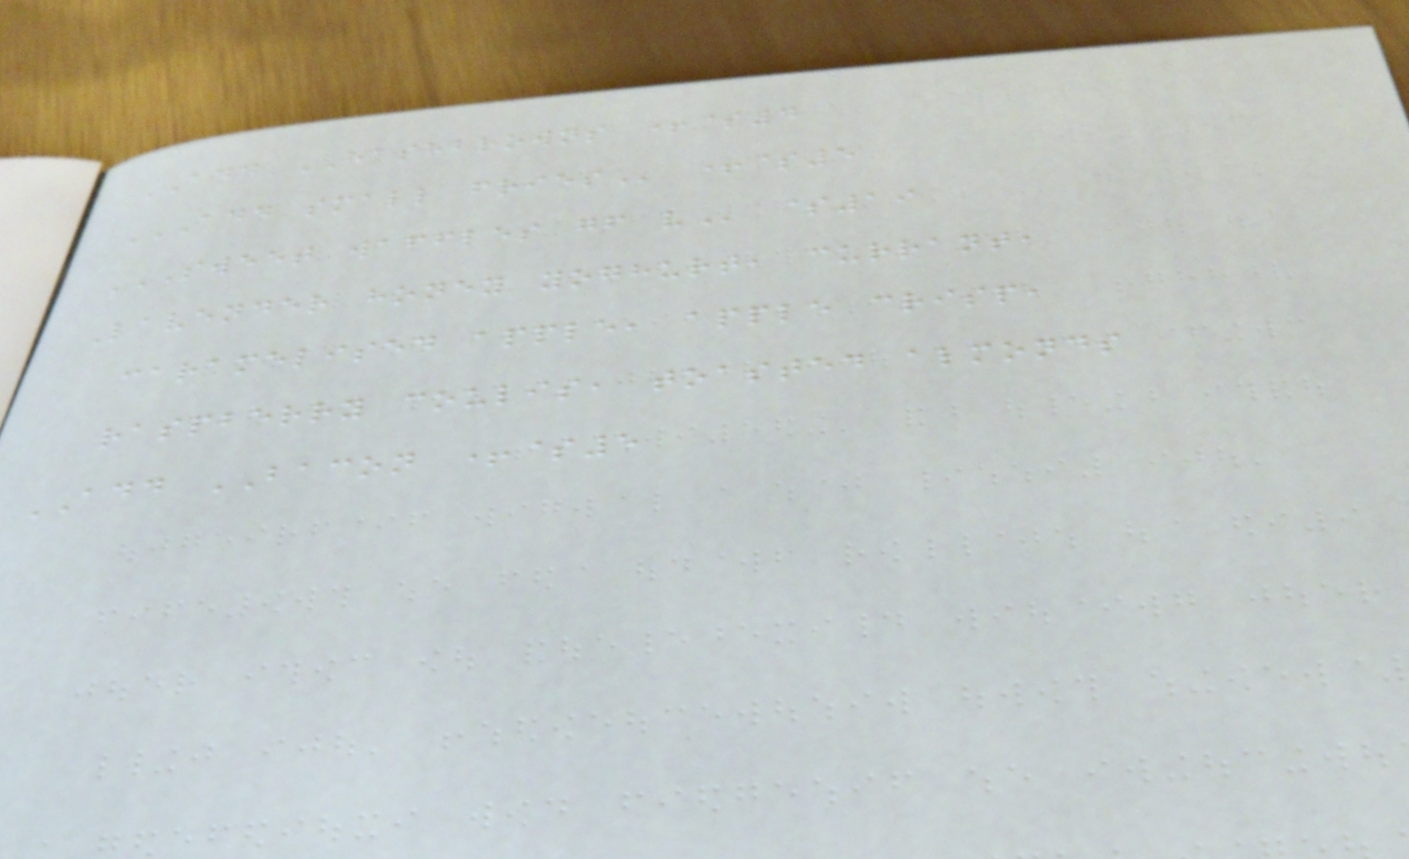ADD HASHBROWNS +$4
ADD SMALL FRIES +$5
SWEET WAFFLES GF V $19
Lavender honey yoghurt, currant,
caramelised apple, apple crisp,
raspberry coulis, toasted almonds
ADD BACON +$5
